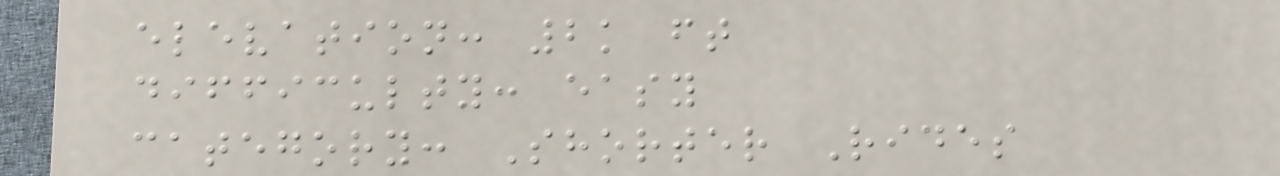elevation: 2k ft
difficulty: easy
category: Shorter Rides
